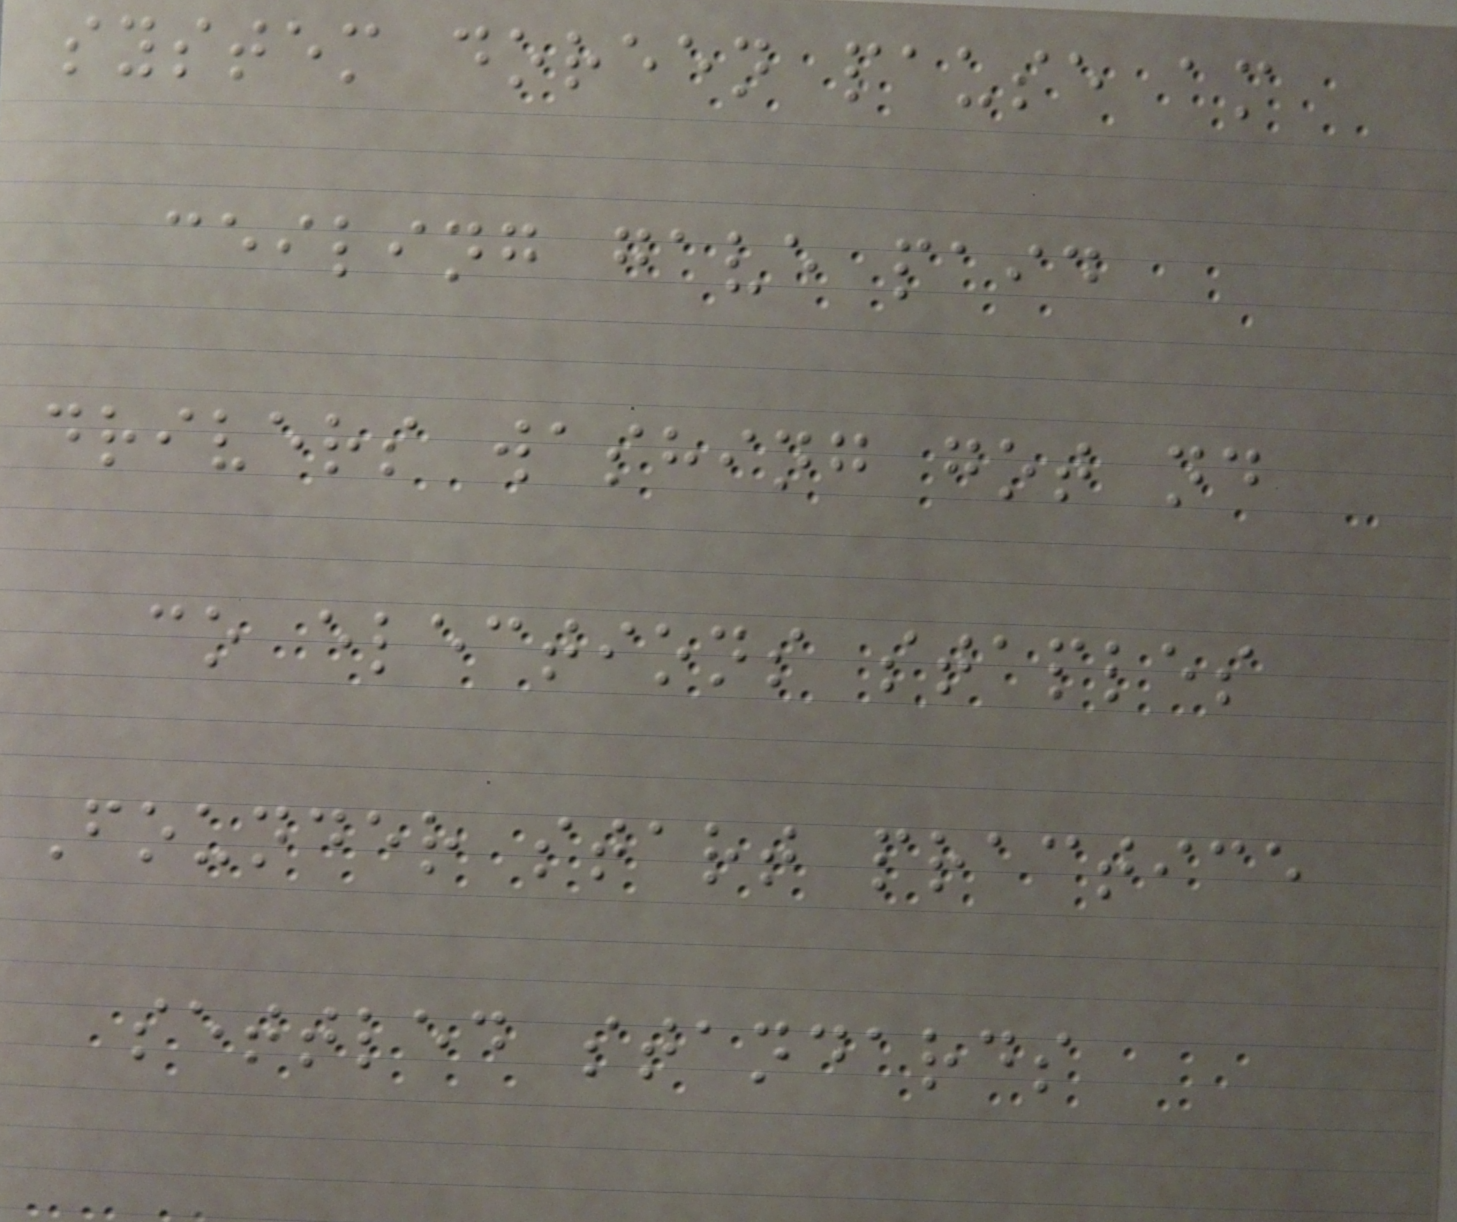system doreen pause am
ceiling gave paid
drivers washing got nd
co elections staples
Founder start practice
settled standards
